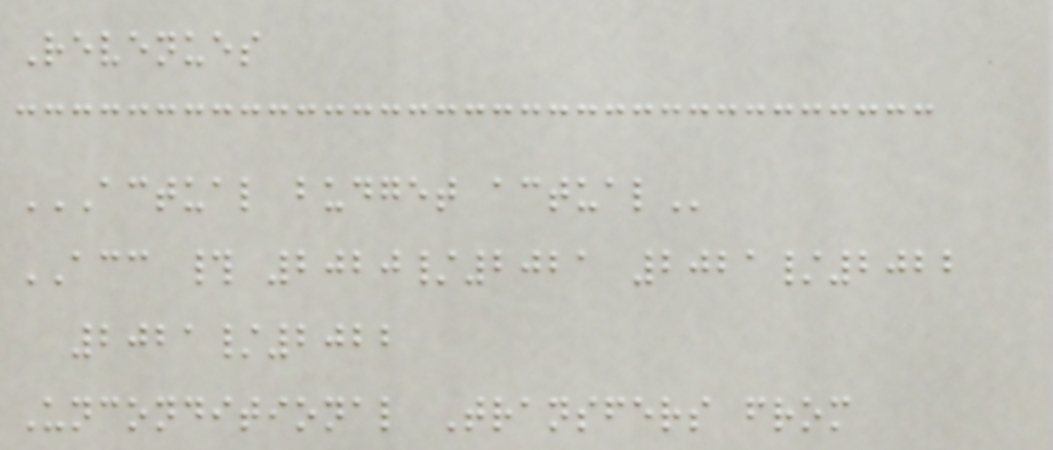Revenues
ACTUAL BUDGET ACTUAL
ACC # 2020/2021 2021/2022
2021/2022
Unconditional Transfers from
